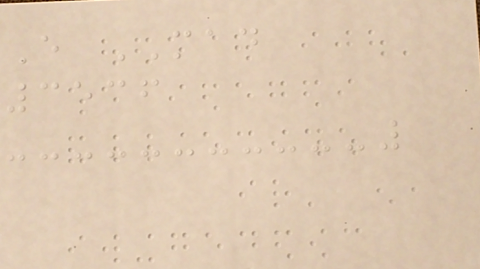E MAD
3536
